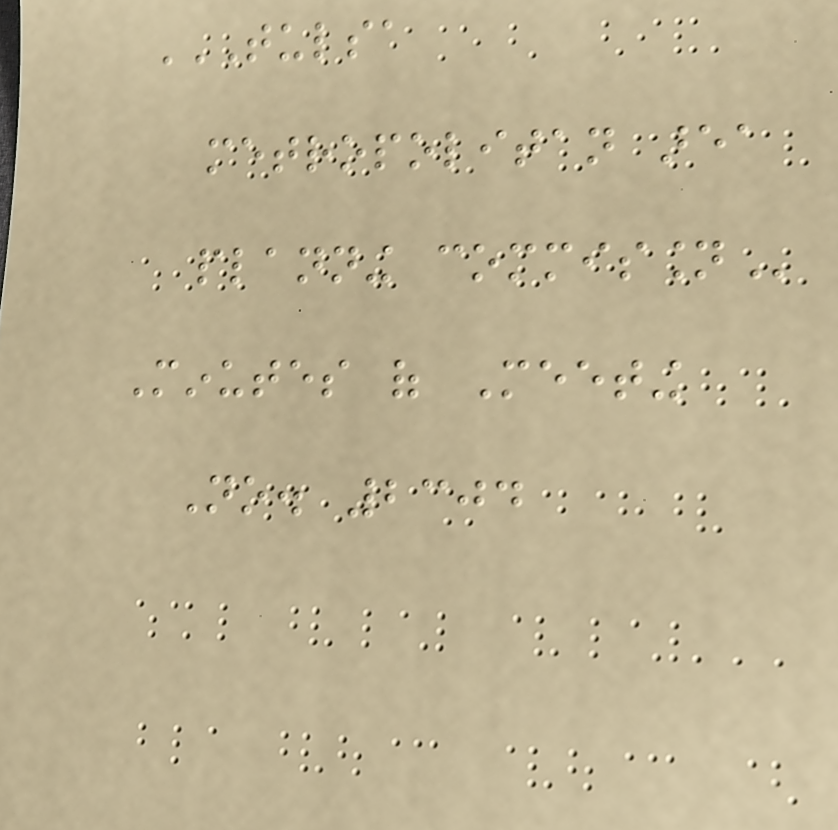TULSA
METROPOLITAN AREA
PLANNING COMMISSION
Minutes of Meeting
No. 2304
